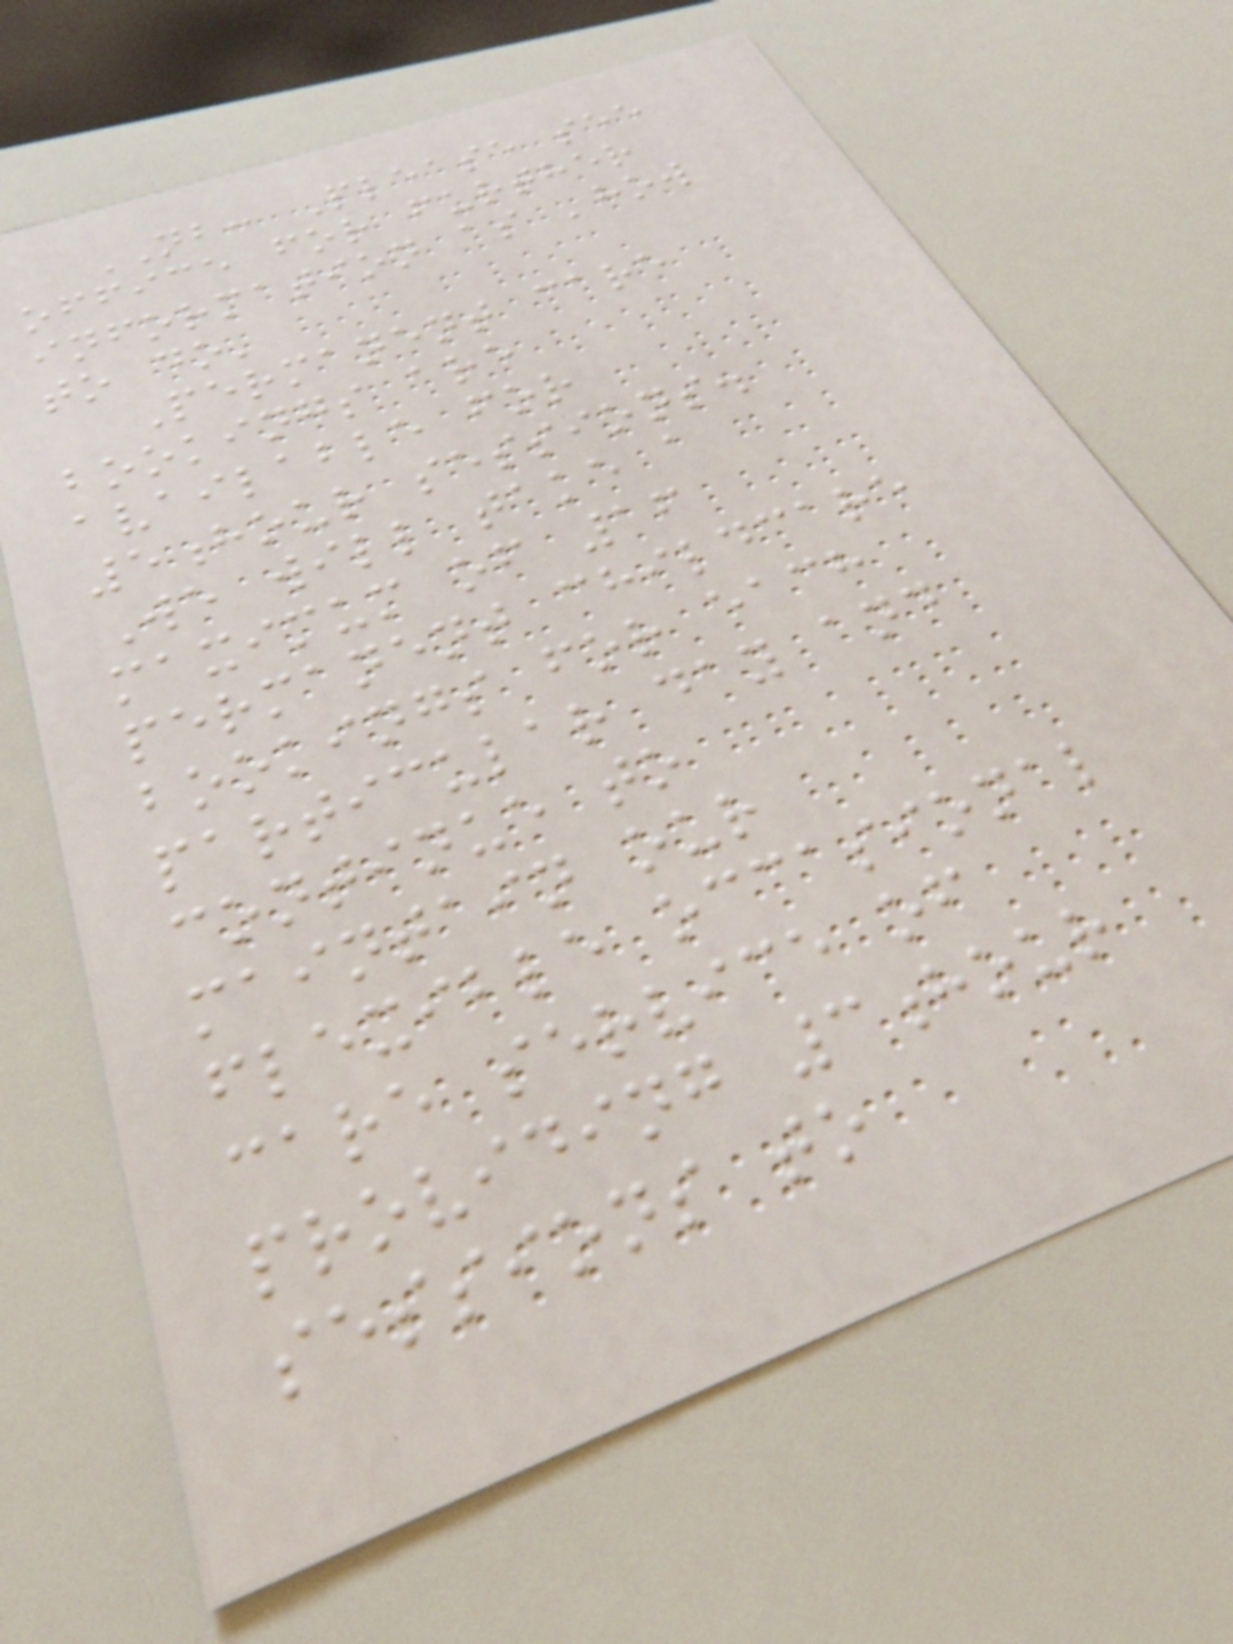NB: Please see
office for further
information as 'how
to do'
Permanent care
bookings are
available for
5hour sessions.
We will take a
maximum of 16
permanent childcare
bookings for each
particular day and
continue to
maintain our
flexible occasional
care service of
providing 3hour
sessions to
